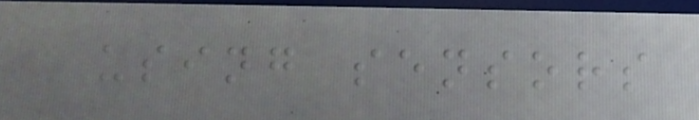using sensors
